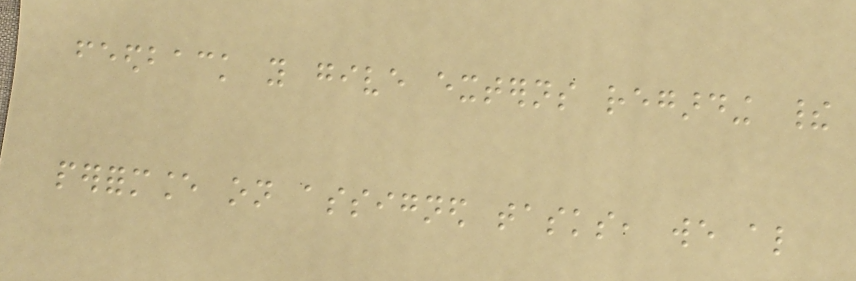feedback you give externs regarding their
performance on assigned tasks, we also
